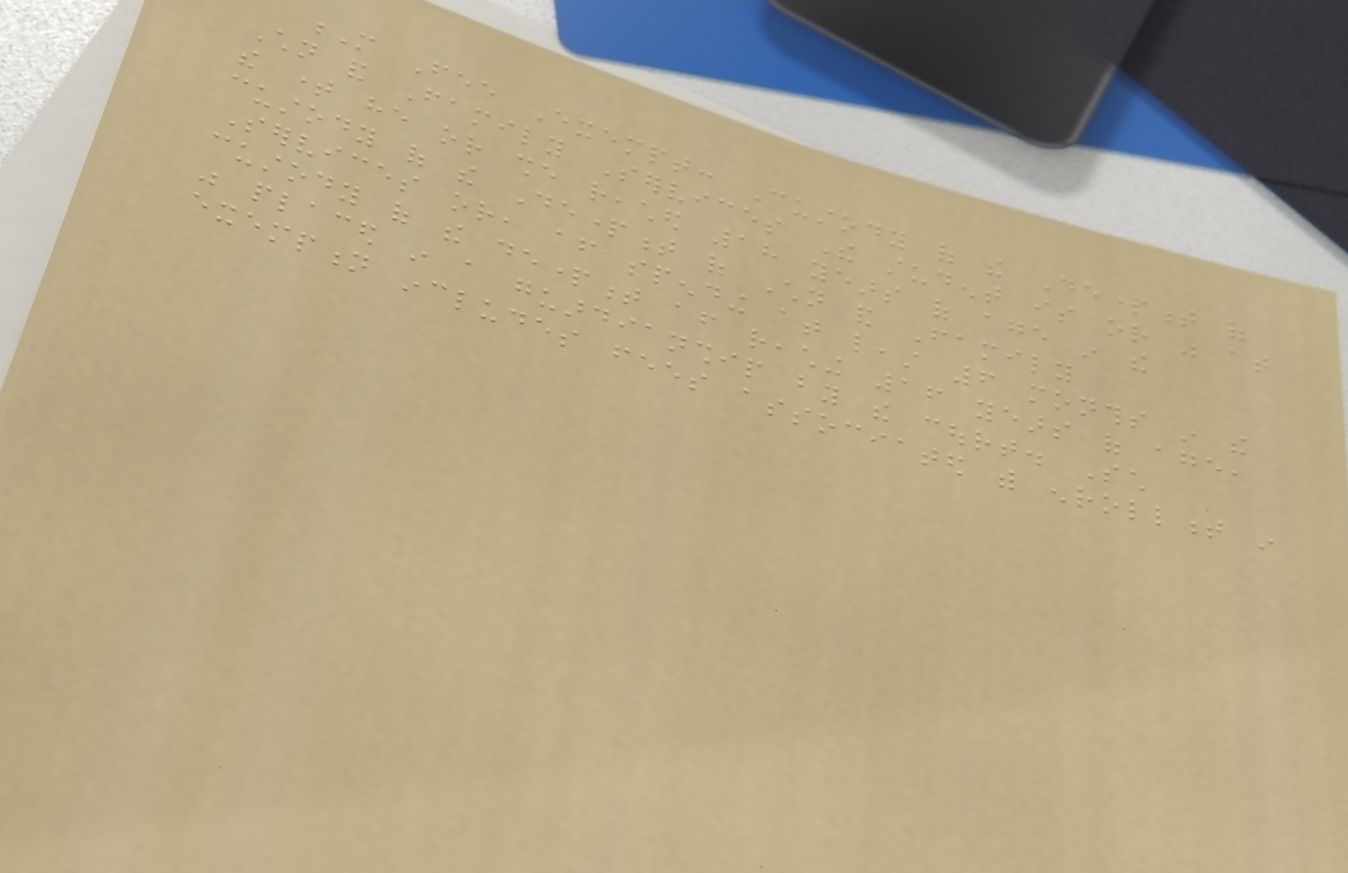M Fee Exempt: Custody of the Department of
Children and Family Services The student is or was at
the time he or she reached 18 years of age in the
custody of the Department of Children and Family
Services or, after spending at least 6 months in the
custody of the department after reaching 16 years of age,
was placed in a guardianship by the court. Such
exemption includes fees associated with enrollment in
